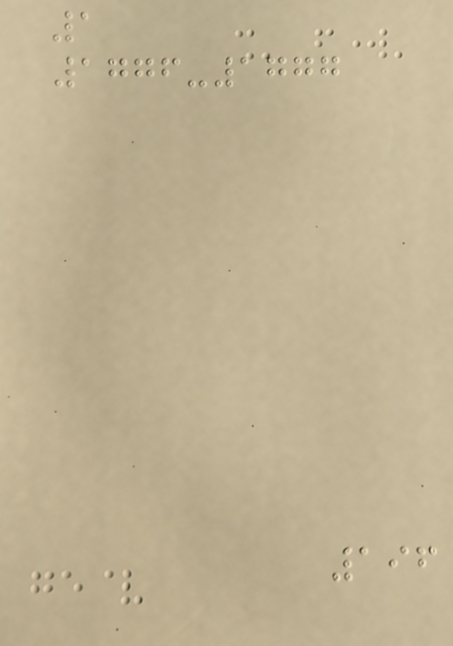1
1776-1777
196
